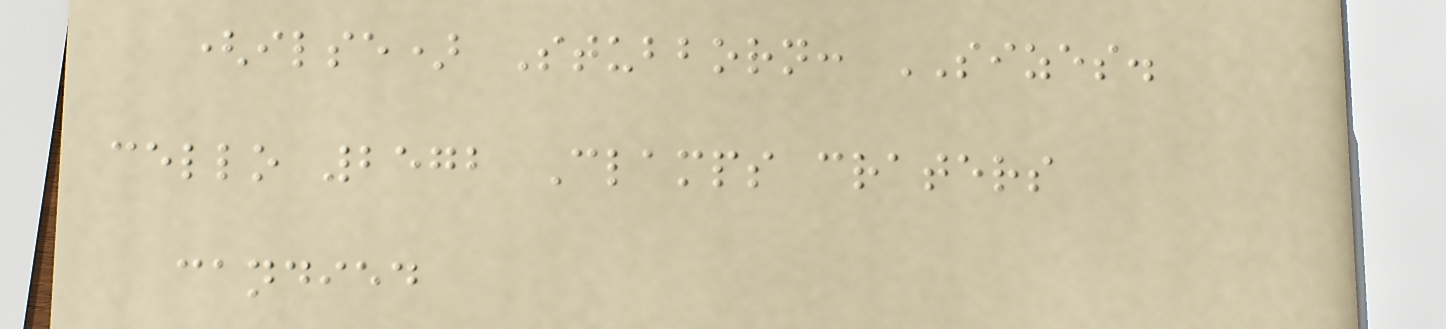(ilse) Stubborn: SIZES.
cello 2572 Clamps craters
candied
